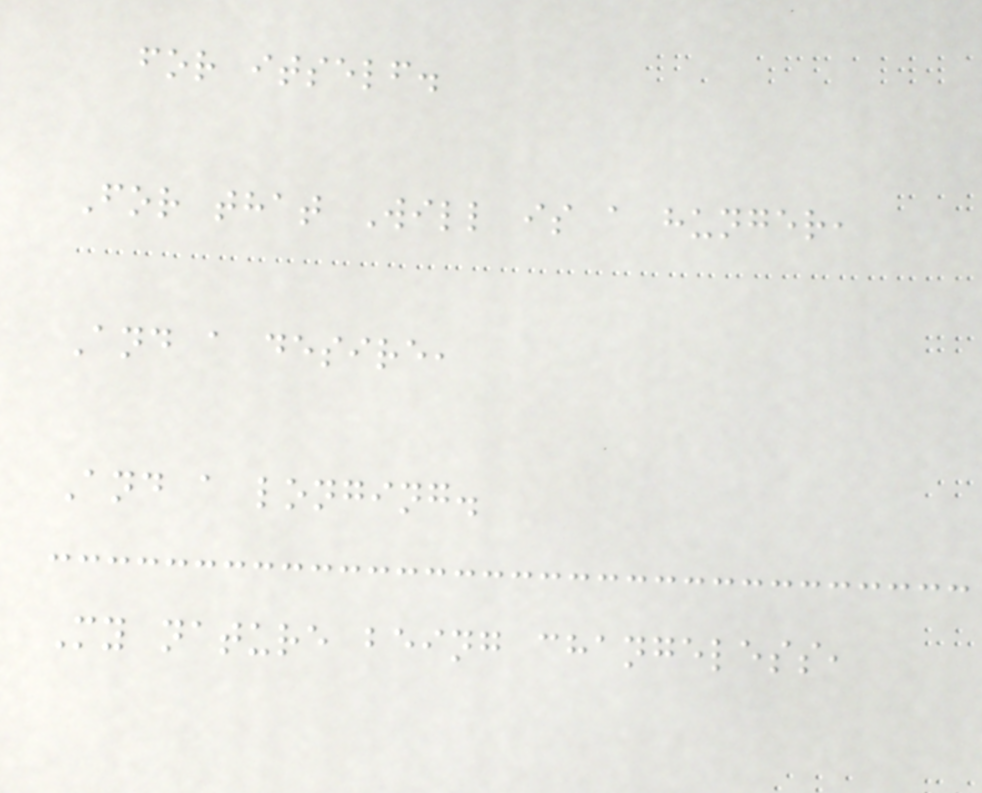for itself.
For that Will is a hunger,
And a desire,
And a longing.
My nature being changeless,
